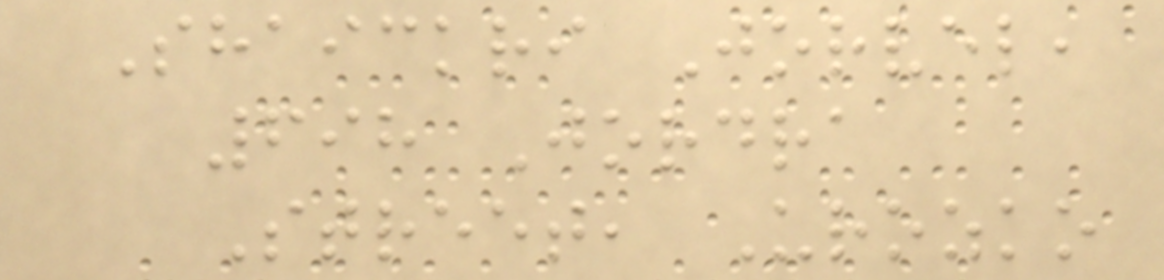Shaickri Jorvel,
698 Jordra
Street, Urozko
